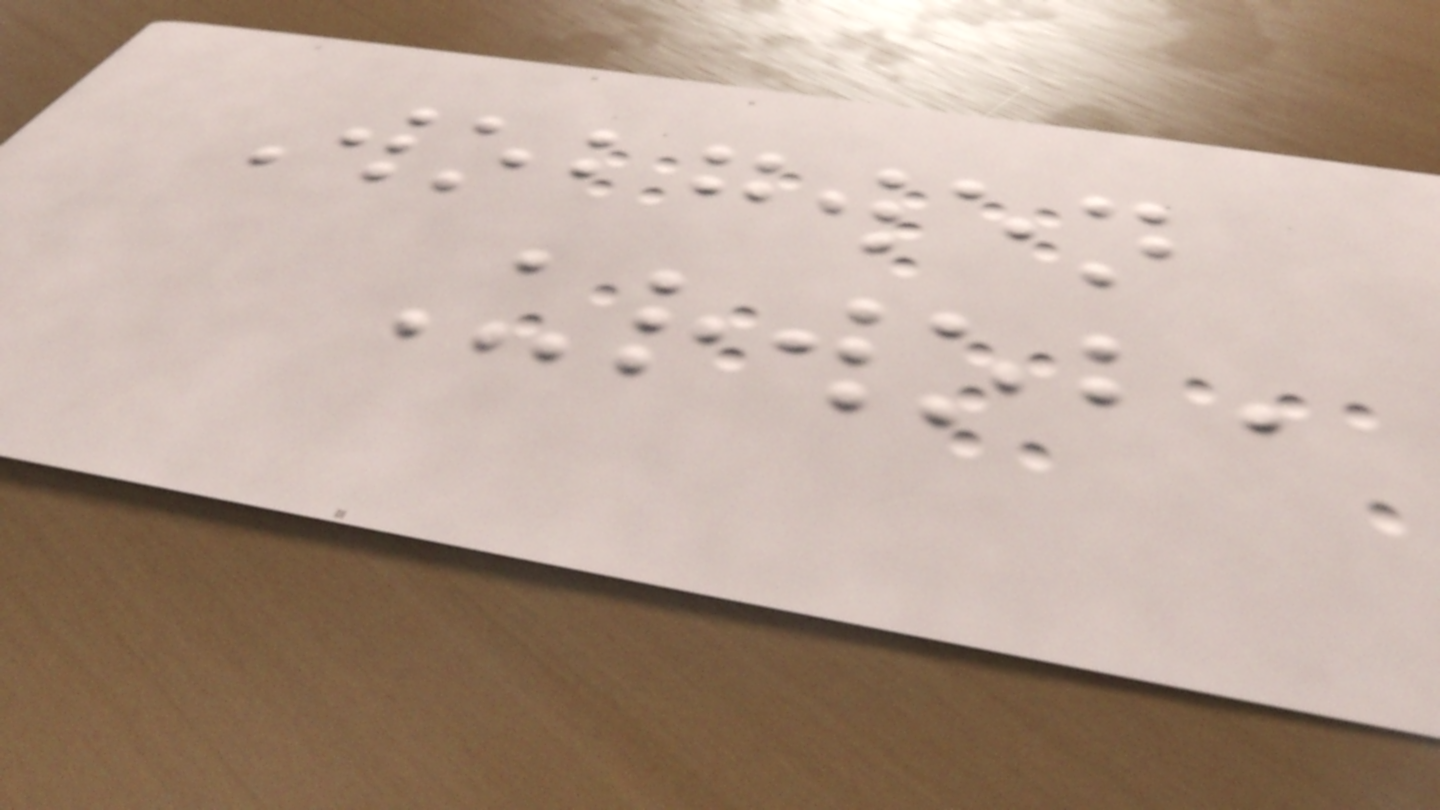Wobgwen
Urwob,
